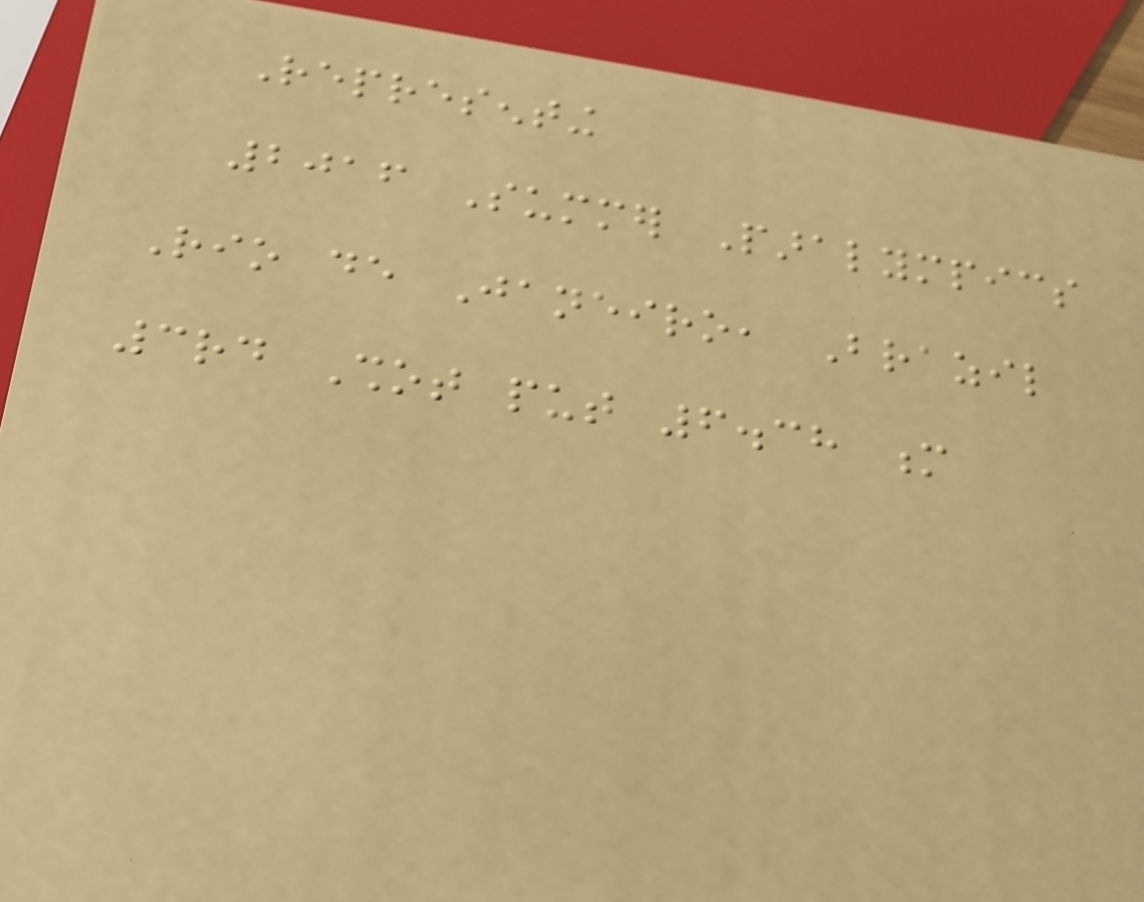Representing
2016 Summer Paralympics
Rio de Janeiro, Brazil
3rd Shot put 6.38 m
